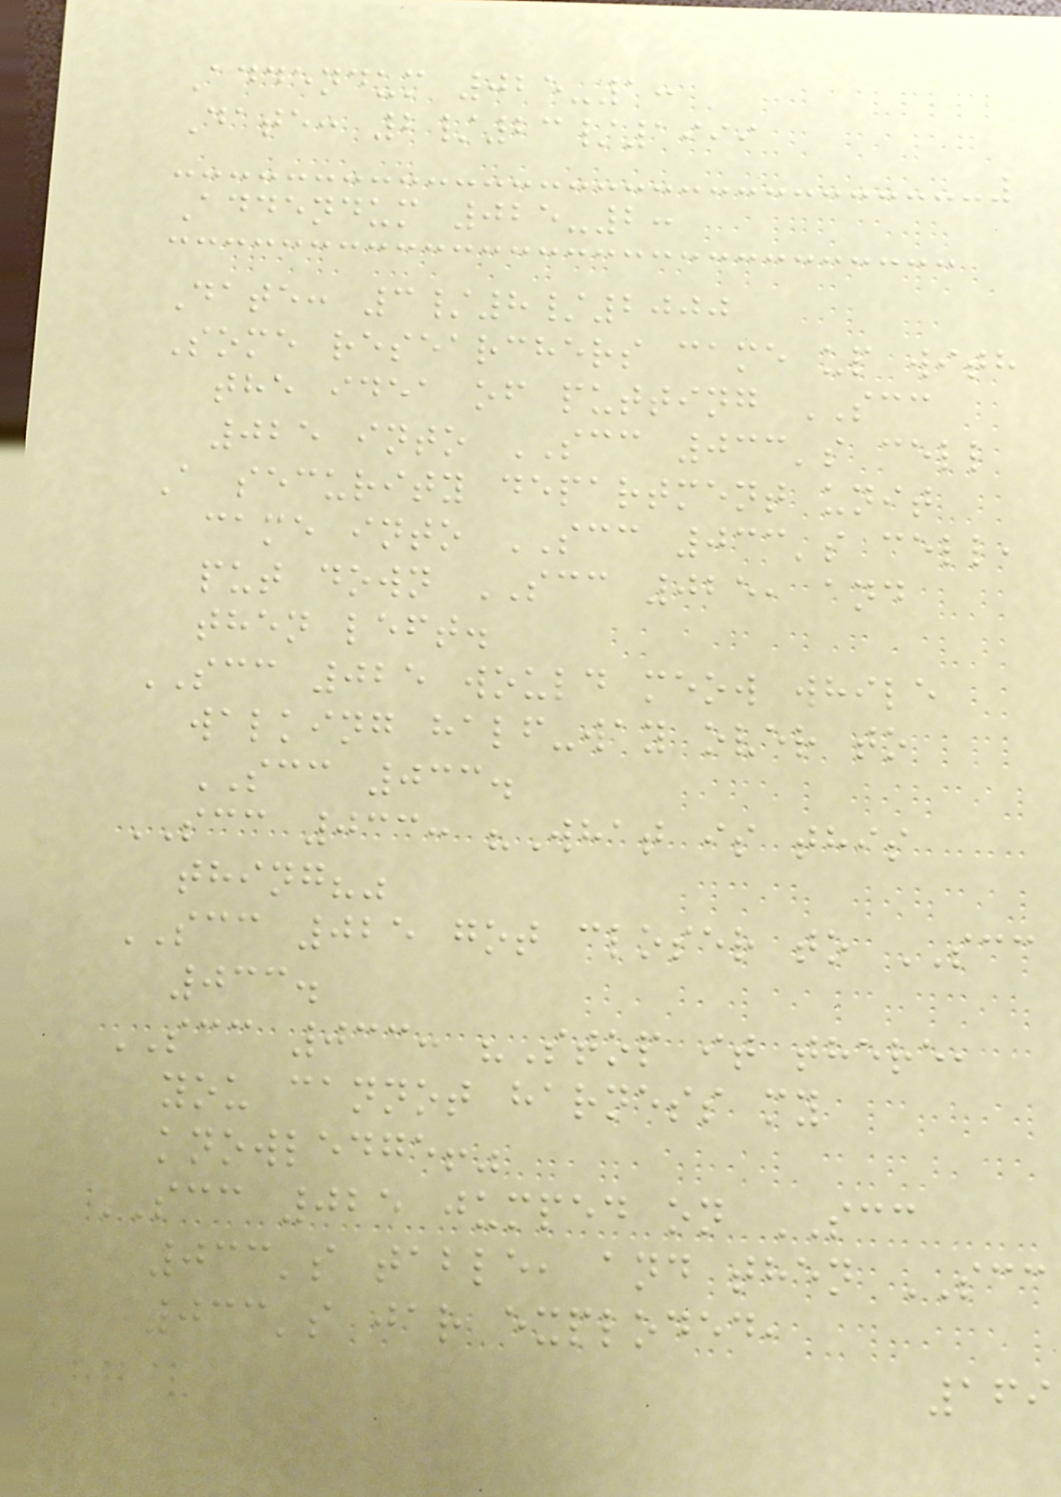Addendum 025-1:
Date: 2/23/1999
Addendum 025-2:
Date: 3/8/2000
Some researchers came up with
the idea of putting SCC
025 into SCC 033's cell
A security department unit
came into SCC 033's cell,
put down SCC 025, and
then left.
SCC 025 would meow while
walking half-way over to
SCC 033.
SCC 033: "What is this
thing?"
SCC 025 got closer to SCC
033.
SCC 033: "Stop it there,
you cannot harness my
knowledge!"
SCC 025 jumped on SCC
033's table, and then SCC
033's jar exploded,
169
